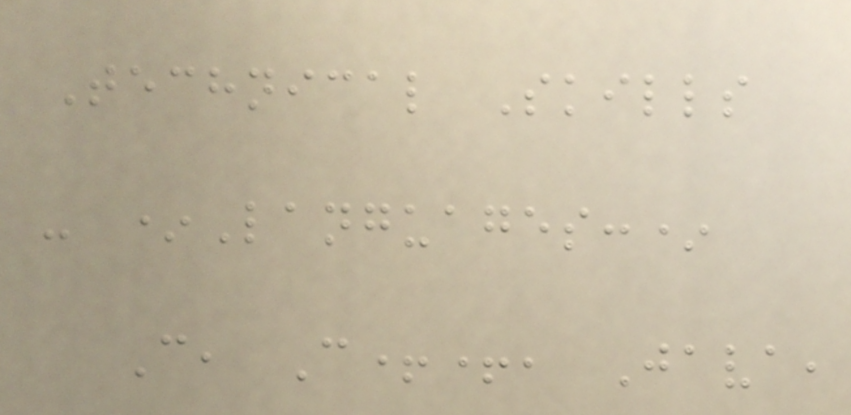Technical Skills
- *Languages:*
C, C++, Java,
